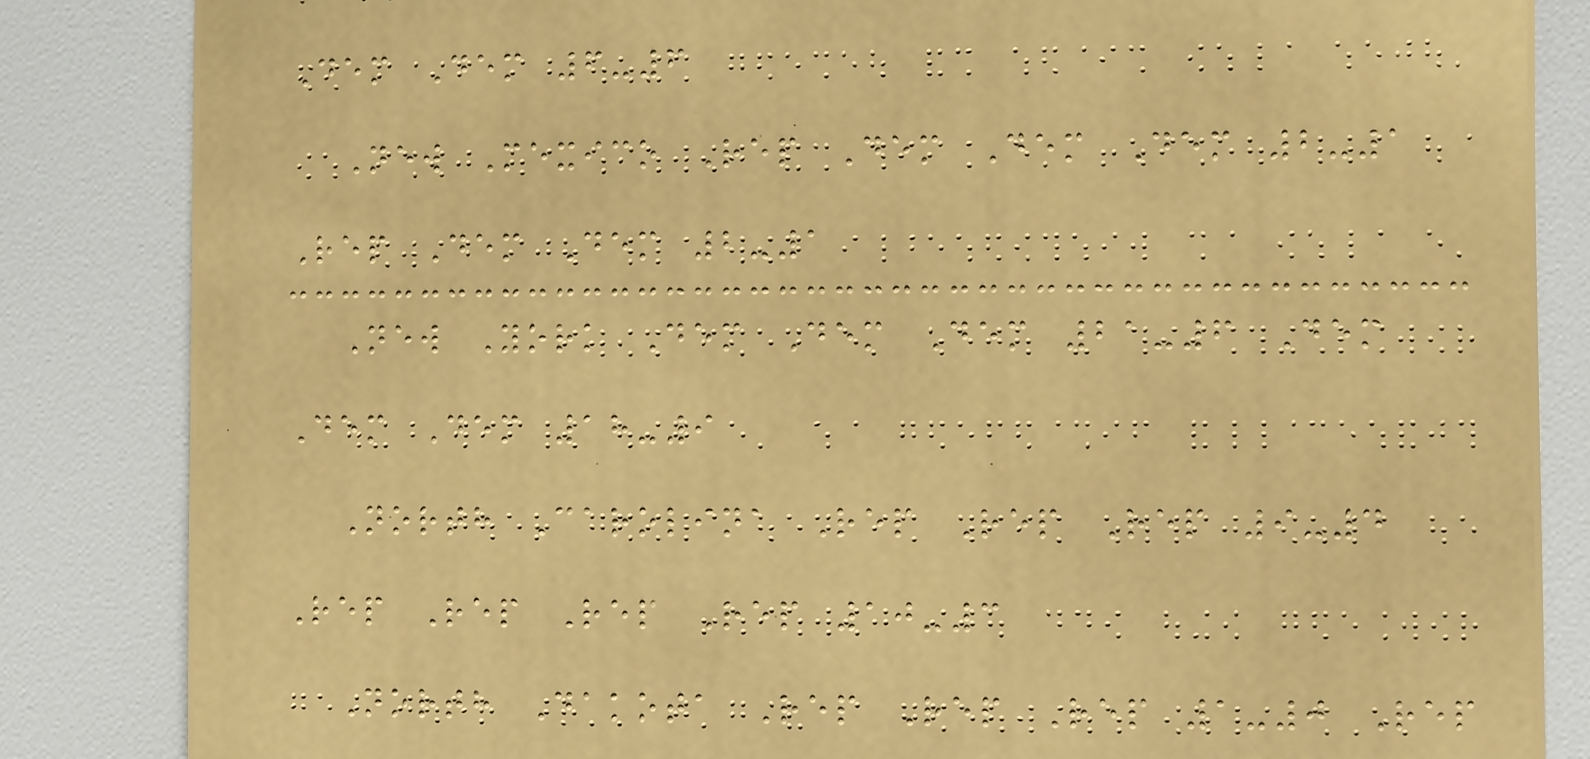Dem Dem 6-6
New Mexico Rep Dem Dem Dem 2-1
Rep Dem Dem 2-1
New York Dem Dem Dem 21-6 Dem
Dem Dem 18-9
North Carolina Rep Rep Rep 9-4
Rep Rep Rep Rep 10-3
North Dakota Rep Rep Rep 1-0 Rep
